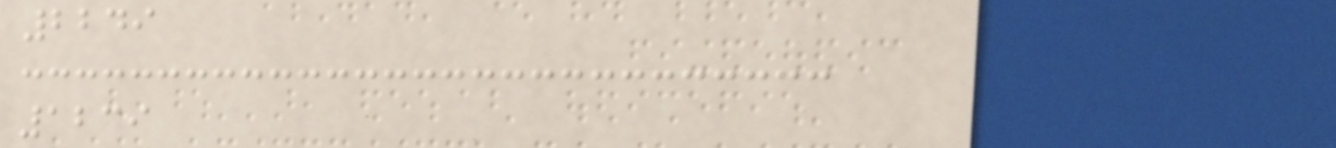2249
1239
